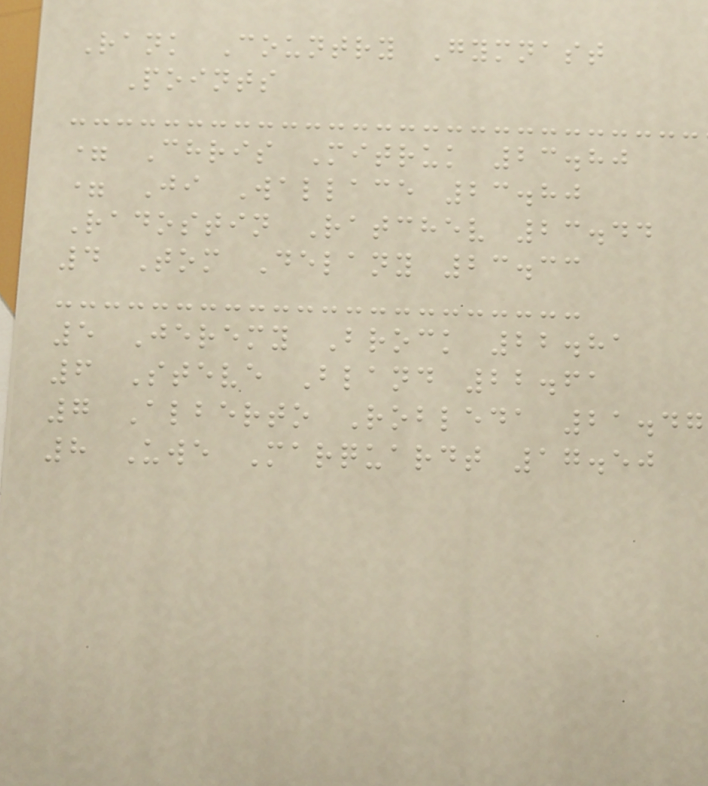Rank Country Gymnast
Points
= Chris Mitruk 23.80
= Ji Wallace 23.80
Radostin Ratchev 23.44
4 Tom Delany 23.33
5 Jeremy Brock 22.81
6 Steve Bland 22.61
7 Alberto Robleda 21.47
8 Uwe Marquardt 17.50
